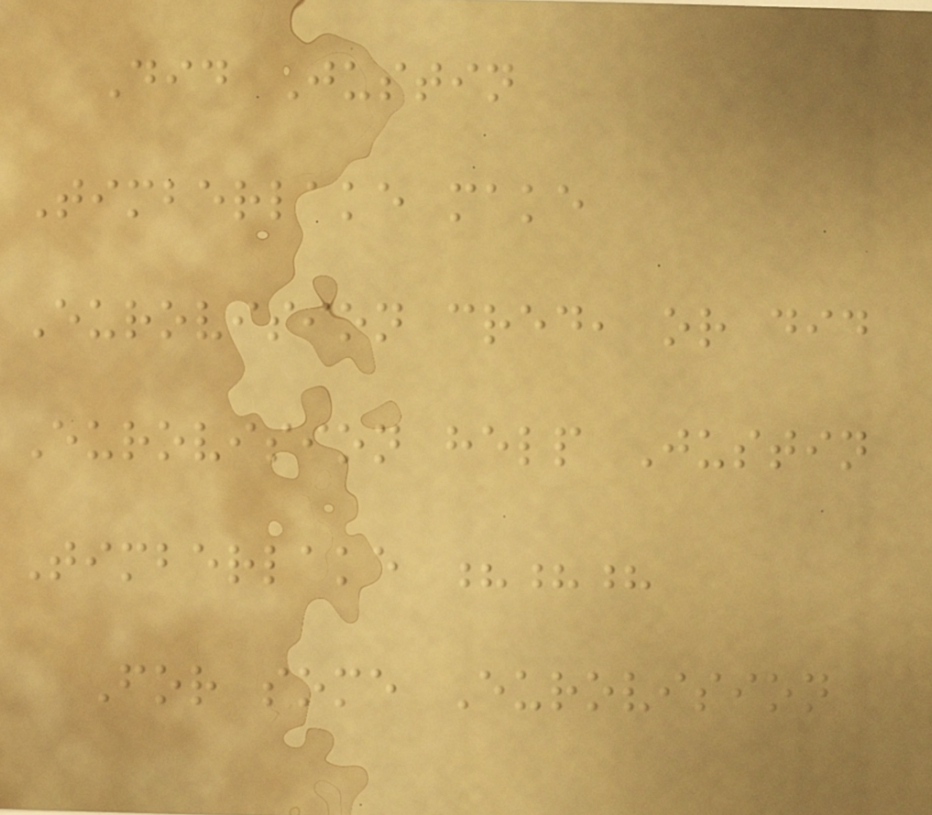Did Justin
Timberlake make
Eurovision cred, or did
Eurovision help Justin
Timberlake ???
For some Eurovision
